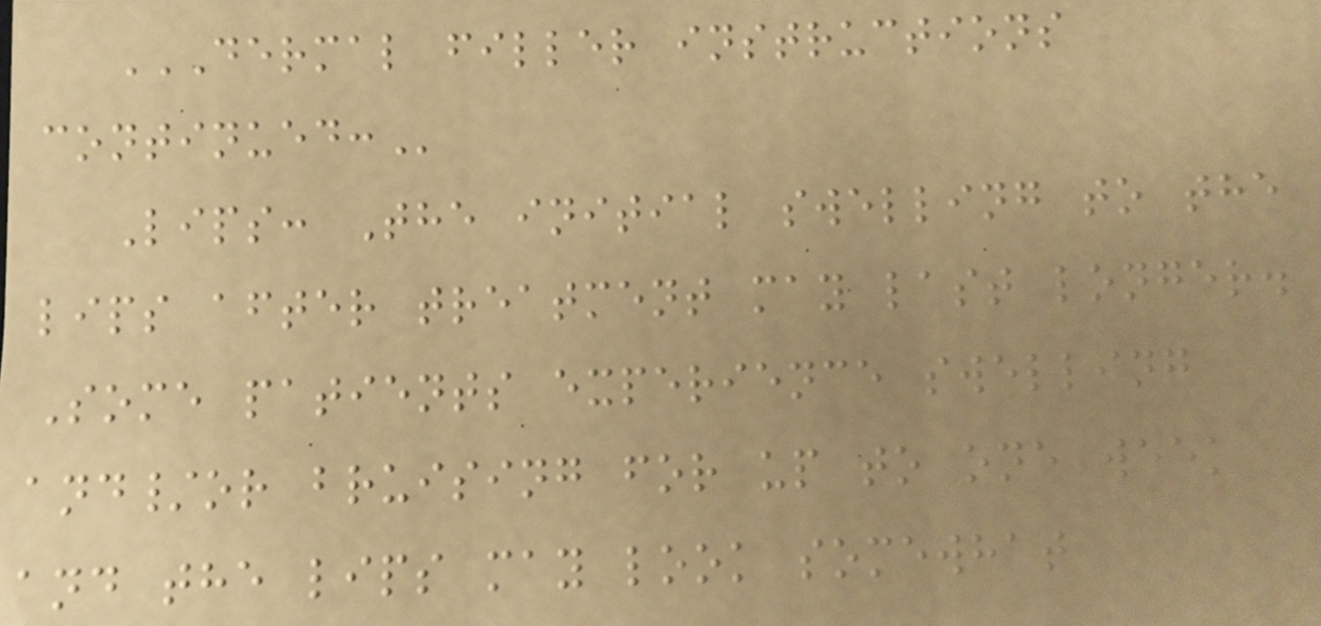DERMAL FILLER INSTRUCTIONS
CONTINUED:
Lips: The initial swelling to the
lips after treatment may last longer.
Some patients experience swelling
and/or bruising for up to one week
and the lips may look somewhat
